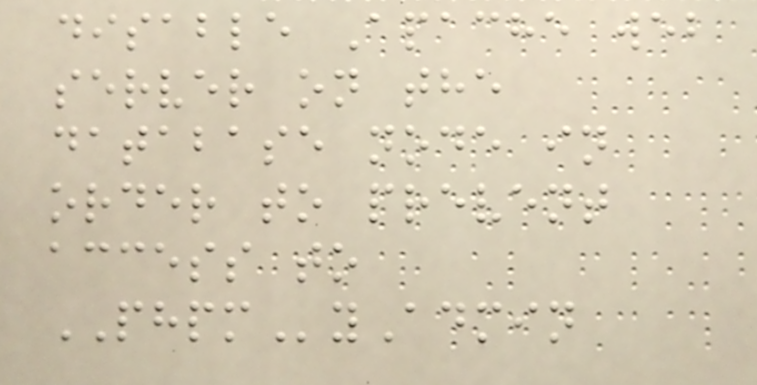disable Apache web
server on the
database node in
order to prevent
access to
PHPMyAdmin
